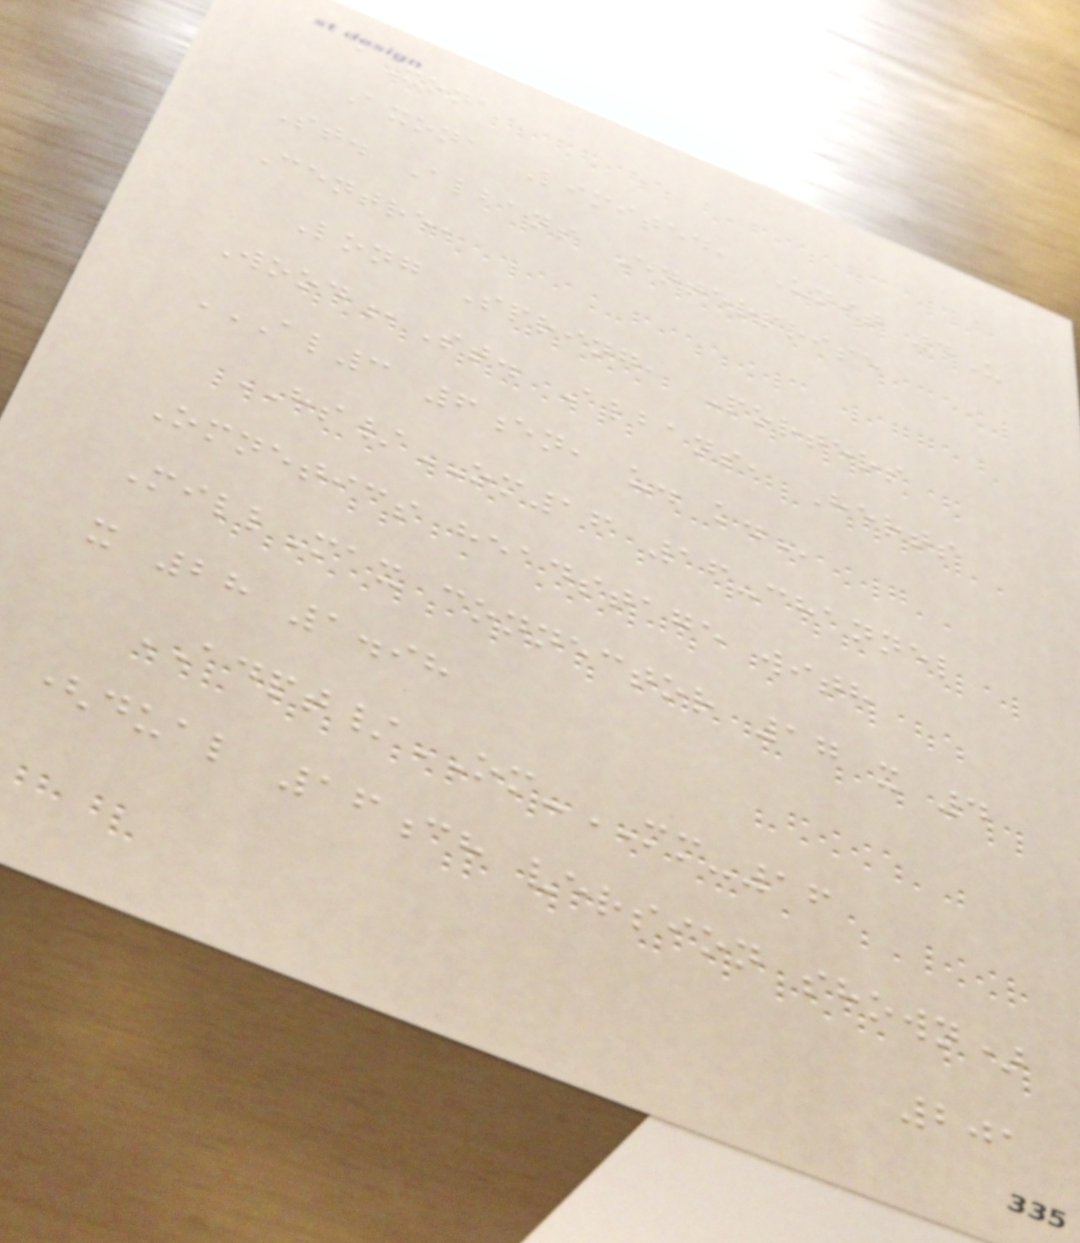aXona
Axona Limited, Unit 4U
St. Albans Enterprise
Centre,
Long Spring, Porters
Wood,St. Albans, Herts
AL3 6EN, U. K.
HS/OM16 16-channel
Omnetics headstage with
MillMax connector 17 x 4
x 28 1.98
ADPT/OM-MM-16
(dual 16ch version shown)
201
